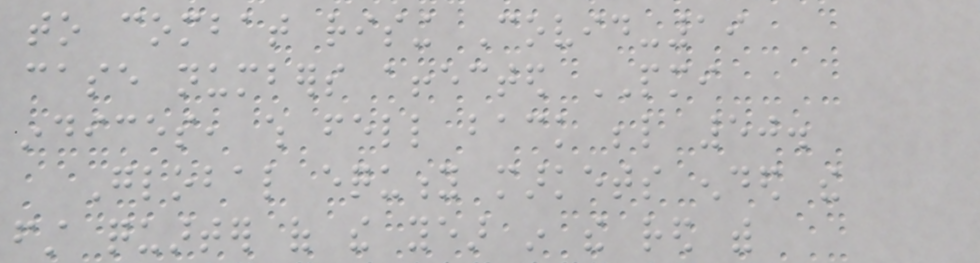to combat rising Covid-19
case numbers affected PMI
indices, which fell back below 50.
Global equity markets ended the
first quarter of the year in the red with
